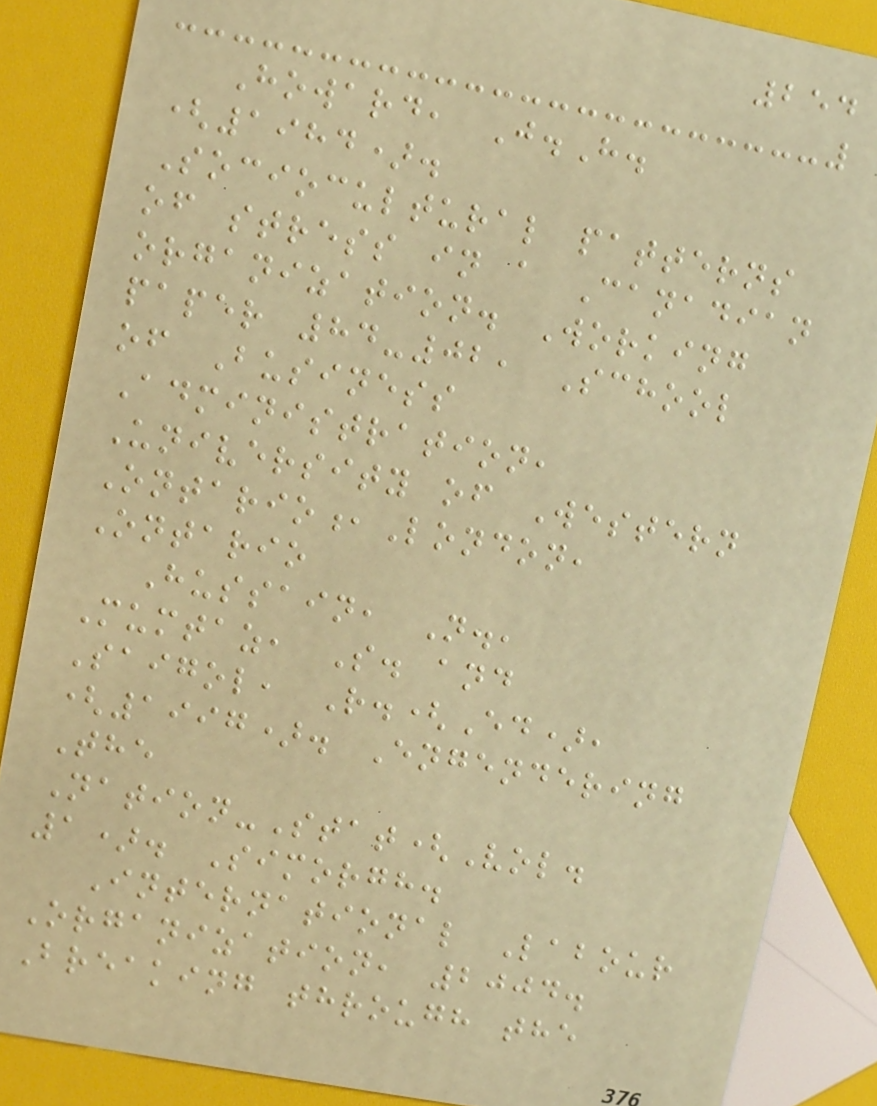254
Howard, J.H.
(1984).
Sociocultural patterns
of stress in a Canadian
organization. Working
paper 84-02, School
of Business
Administration,
University of Western
Ontario,London,
Ontario
Hussain, N.,
Mumtaz, S. and
Saigol, R.(Ed),
(1997). Engendering
The
Nation-Stat(Vol.
1). Simorgh.
International Labour
Organization, 2004.
Breaking through the
